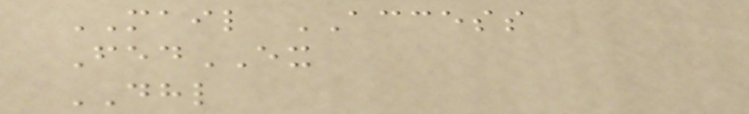MAIL ACCESS
FedEX
DHL
